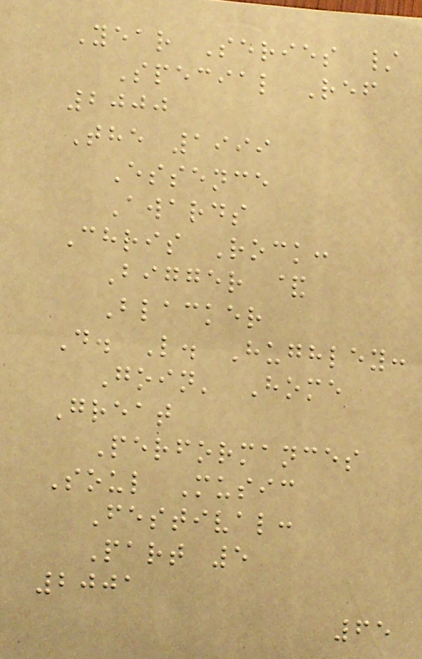Year Series /
Special Ref
2000
The 1999
Essence
Awards
Chris Rock:
Bigger &
Blacker
D. L. Hughley:
Goin' Home
Great
Performances
Soul Music
Festival:
Part 5
2001
65
